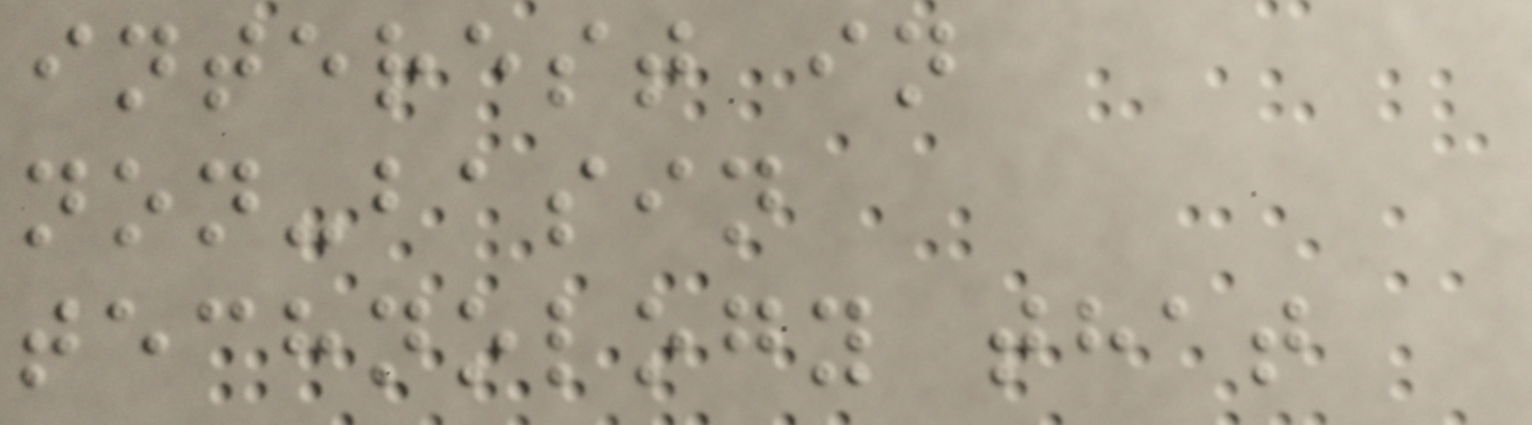interest in
non-basin
technology that
